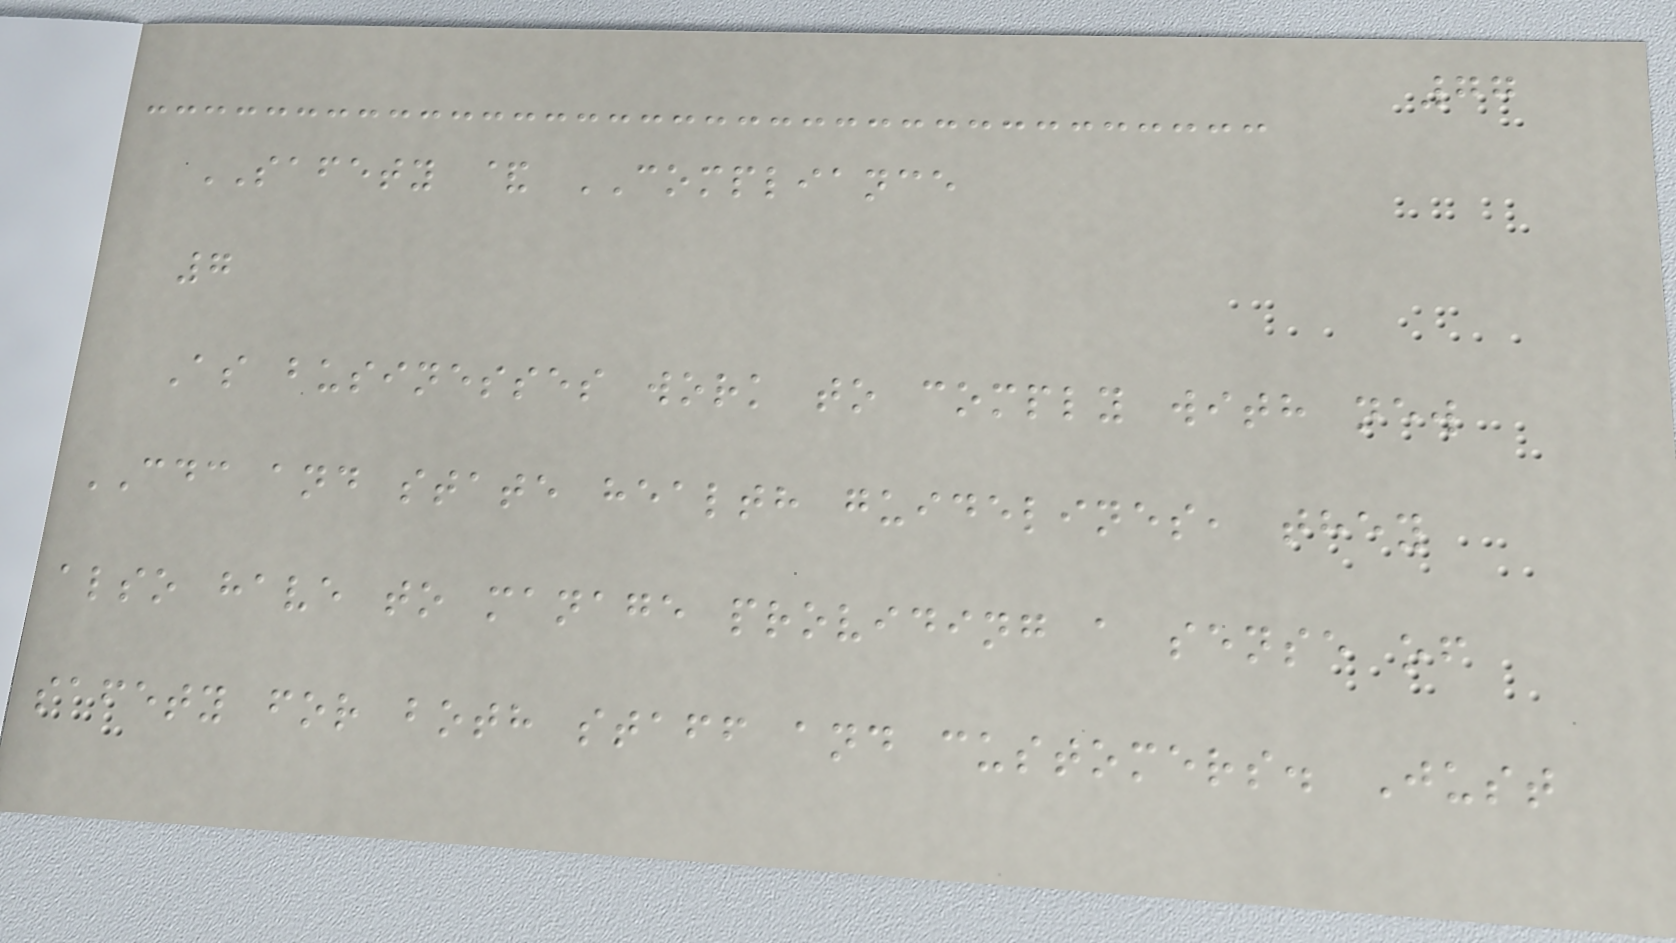77
SAFETY & COMPLIANCE
7
As businesses work to comply with new
CDC and state health guidelines, they
also have to manage providing a sense of
safety for both staff and customers. Just
